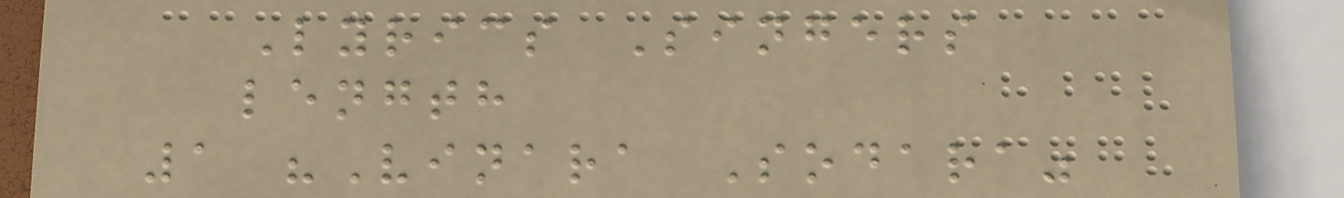Lyrics Singers
length
1 "Vinara Sodara"
